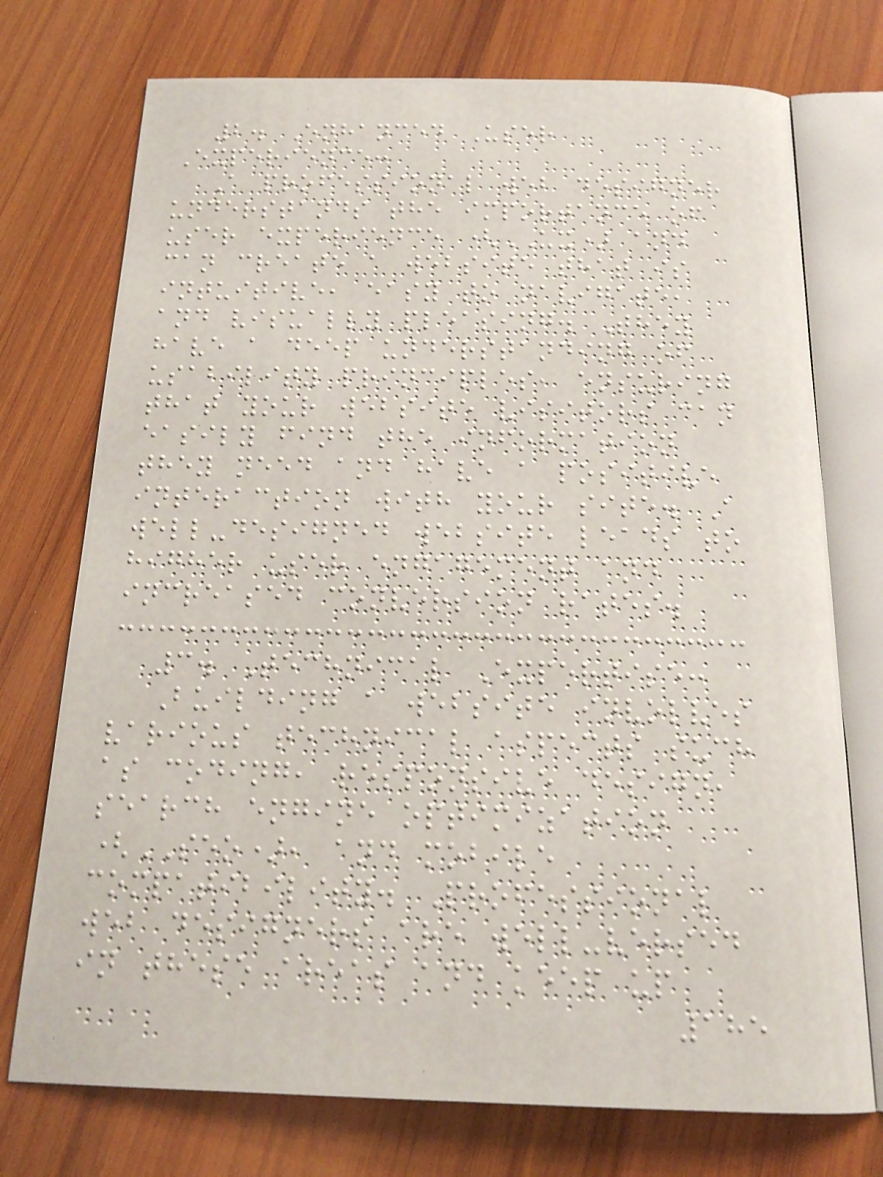2. Enhanced User
Experience:
A professional web designer
understands the importance of
user experience (UX) and
can create a website that is
intuitive, easy to navigate,
and visually pleasing. They
have a deep understanding of
usability principles, ensuring
that your website visitors can
easily find the information
they need and have a positive
interaction with your site. A
well-designed website leads to
higher user engagement and
increased conversion rates.
3. Technical Expertise:
Building a website involves
various technical aspects such
as coding, responsive design,
search engine optimization
(SEO), and mobile
compatibility. Professional
web designers are well-versed
in these areas and keep up
185
